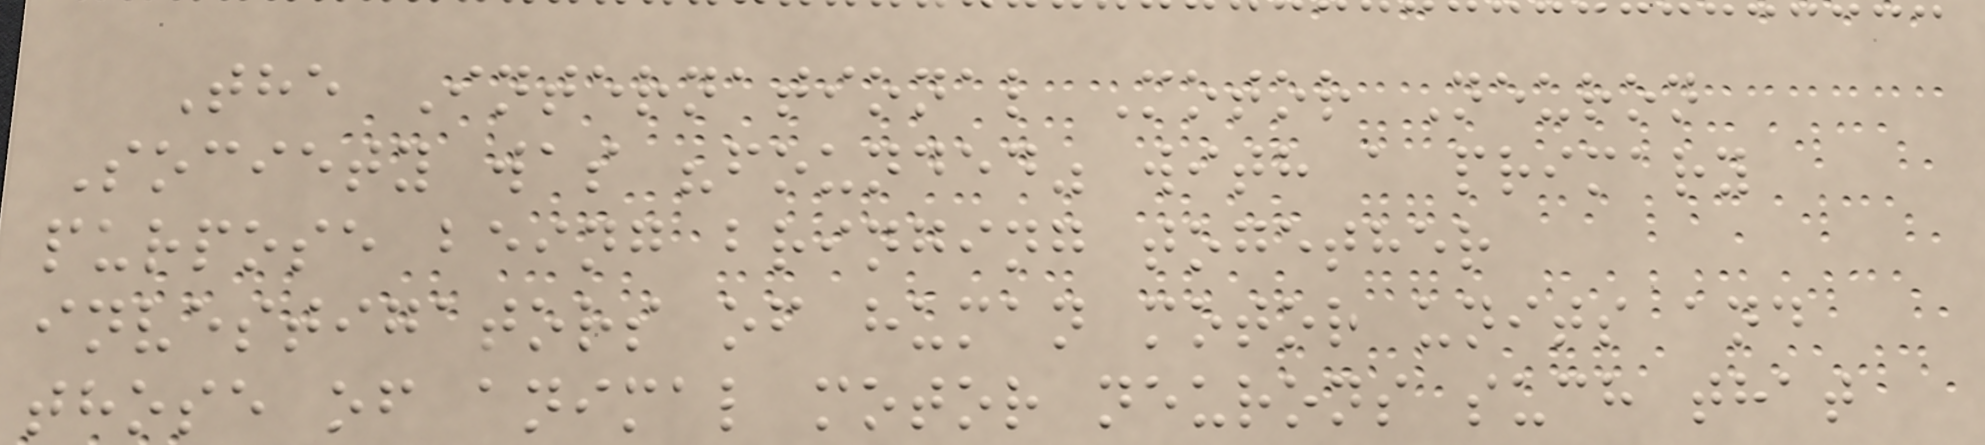The International Motor Neuron
Society was "founded" with a primary
purpose being bringing together
investigators of human motor units and
those of animal motor neurons such that
